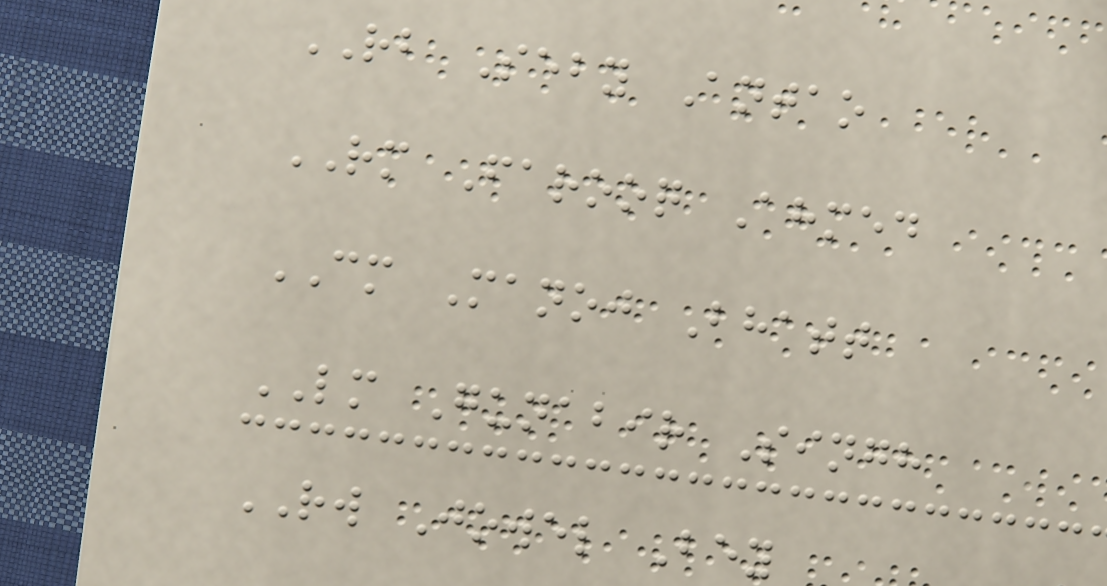RB Seby Antao
RM Farooq Ahmed
CM Manoj Bhatt
LM Gunabir Singh
RW Jowel Bey
